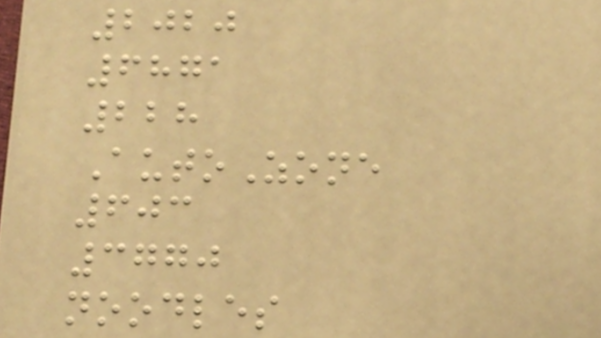2020
6871
228
AutoZone
603
3770
noodles
